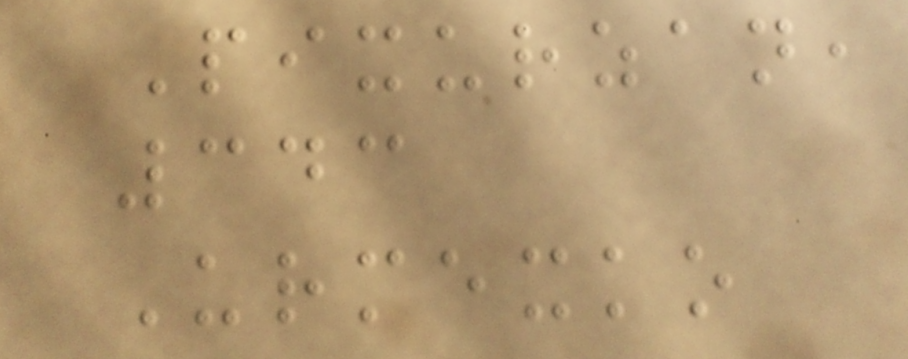Pixurzan,
343
Urmexko
